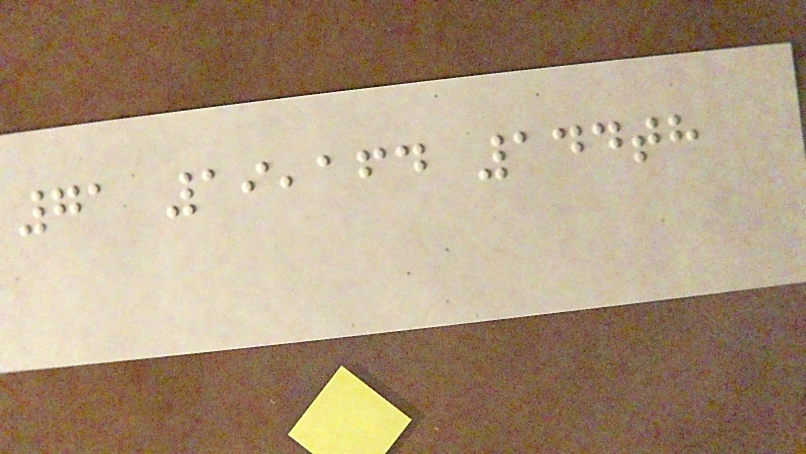71 19,164 144th
